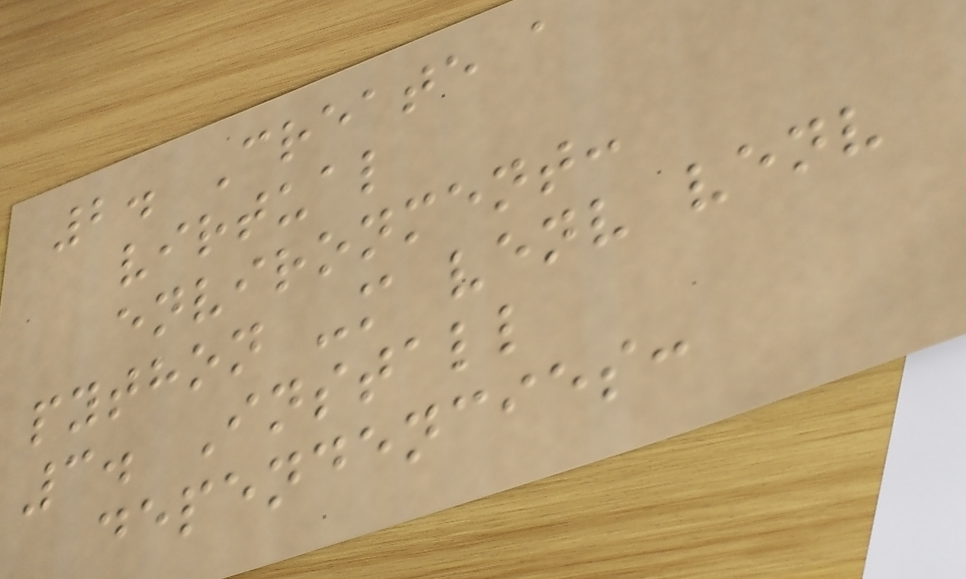2. Create a
virtual
environment:
python -m venv venv
3. Install
dependencies:
